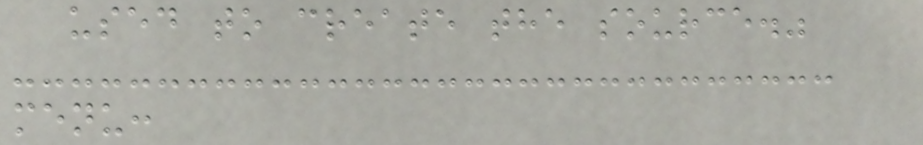used to create the source."
menu:
